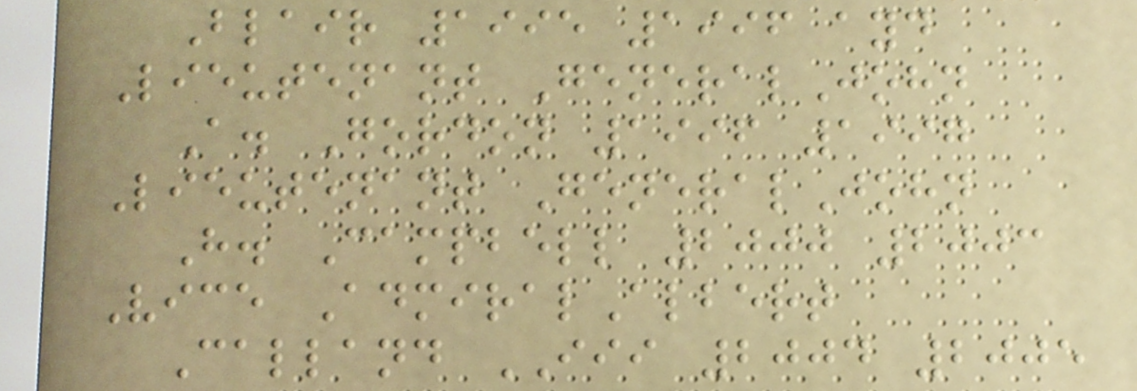Blair 1995 1996 ayd
Lieutenant GeneralJohn
A. Gordon 1996 1997
Lieutenant GeneralJohn
H. Campbell 2000 2003
Vice AdmiralAlbert
Calland III 2004 2005
